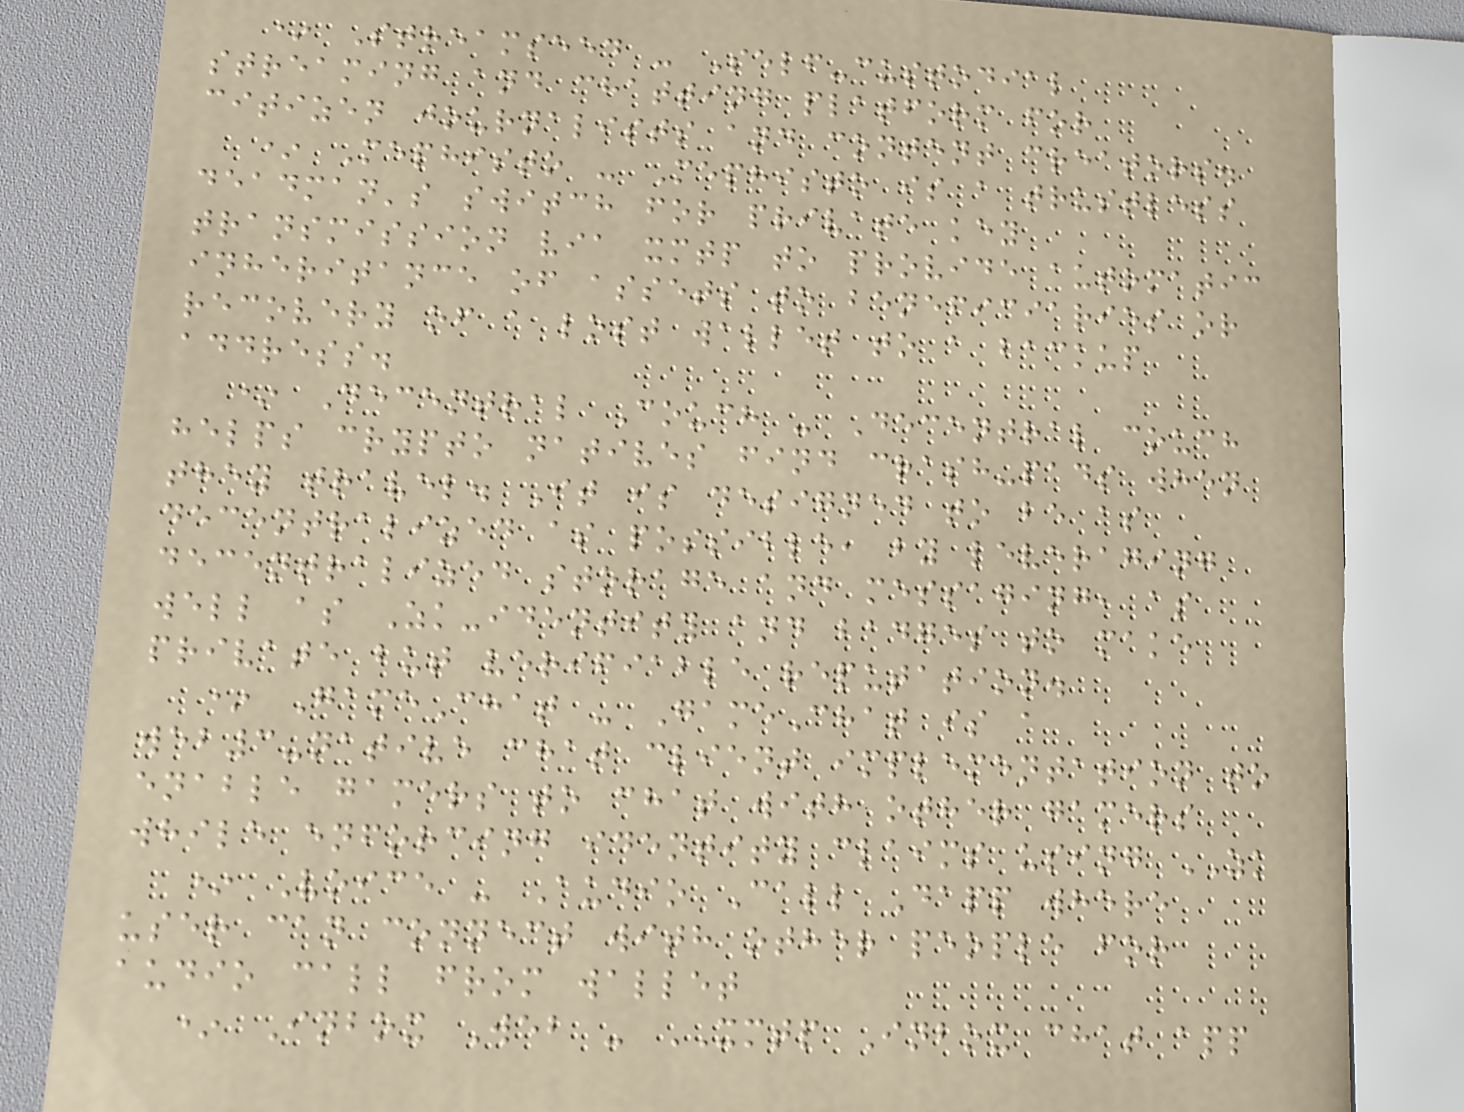* Streamseed - Self-custodial
streaming and chatting platform for
citizen journalists and content creators.
* Mephisto - Mephisto is a trustless
deadman's switch for private key
transmission via xmtp to provide automatic
inheritance of assets to beneficiaries or
recovery of a lost wallet to a backup
address.
* Decentral Couch - Decentral couch
helps crypto natives find crash-pads when
they travel. It is designed to be as
decentralized as possible, by leveraging
decentralized storage and messaging, as
well as Zk-identity and badges to make
private but verifiable reputation.
* GameChat - GameChat is a
web3-native chat client implementation to
enable gamers to chat with other gamers
while enforcing identity claims using ZK
* Voice - Audio Call Dapp where
user can connect with other people for
audio call from wallet
* Inbox Web - XMTP Inbox chat app
